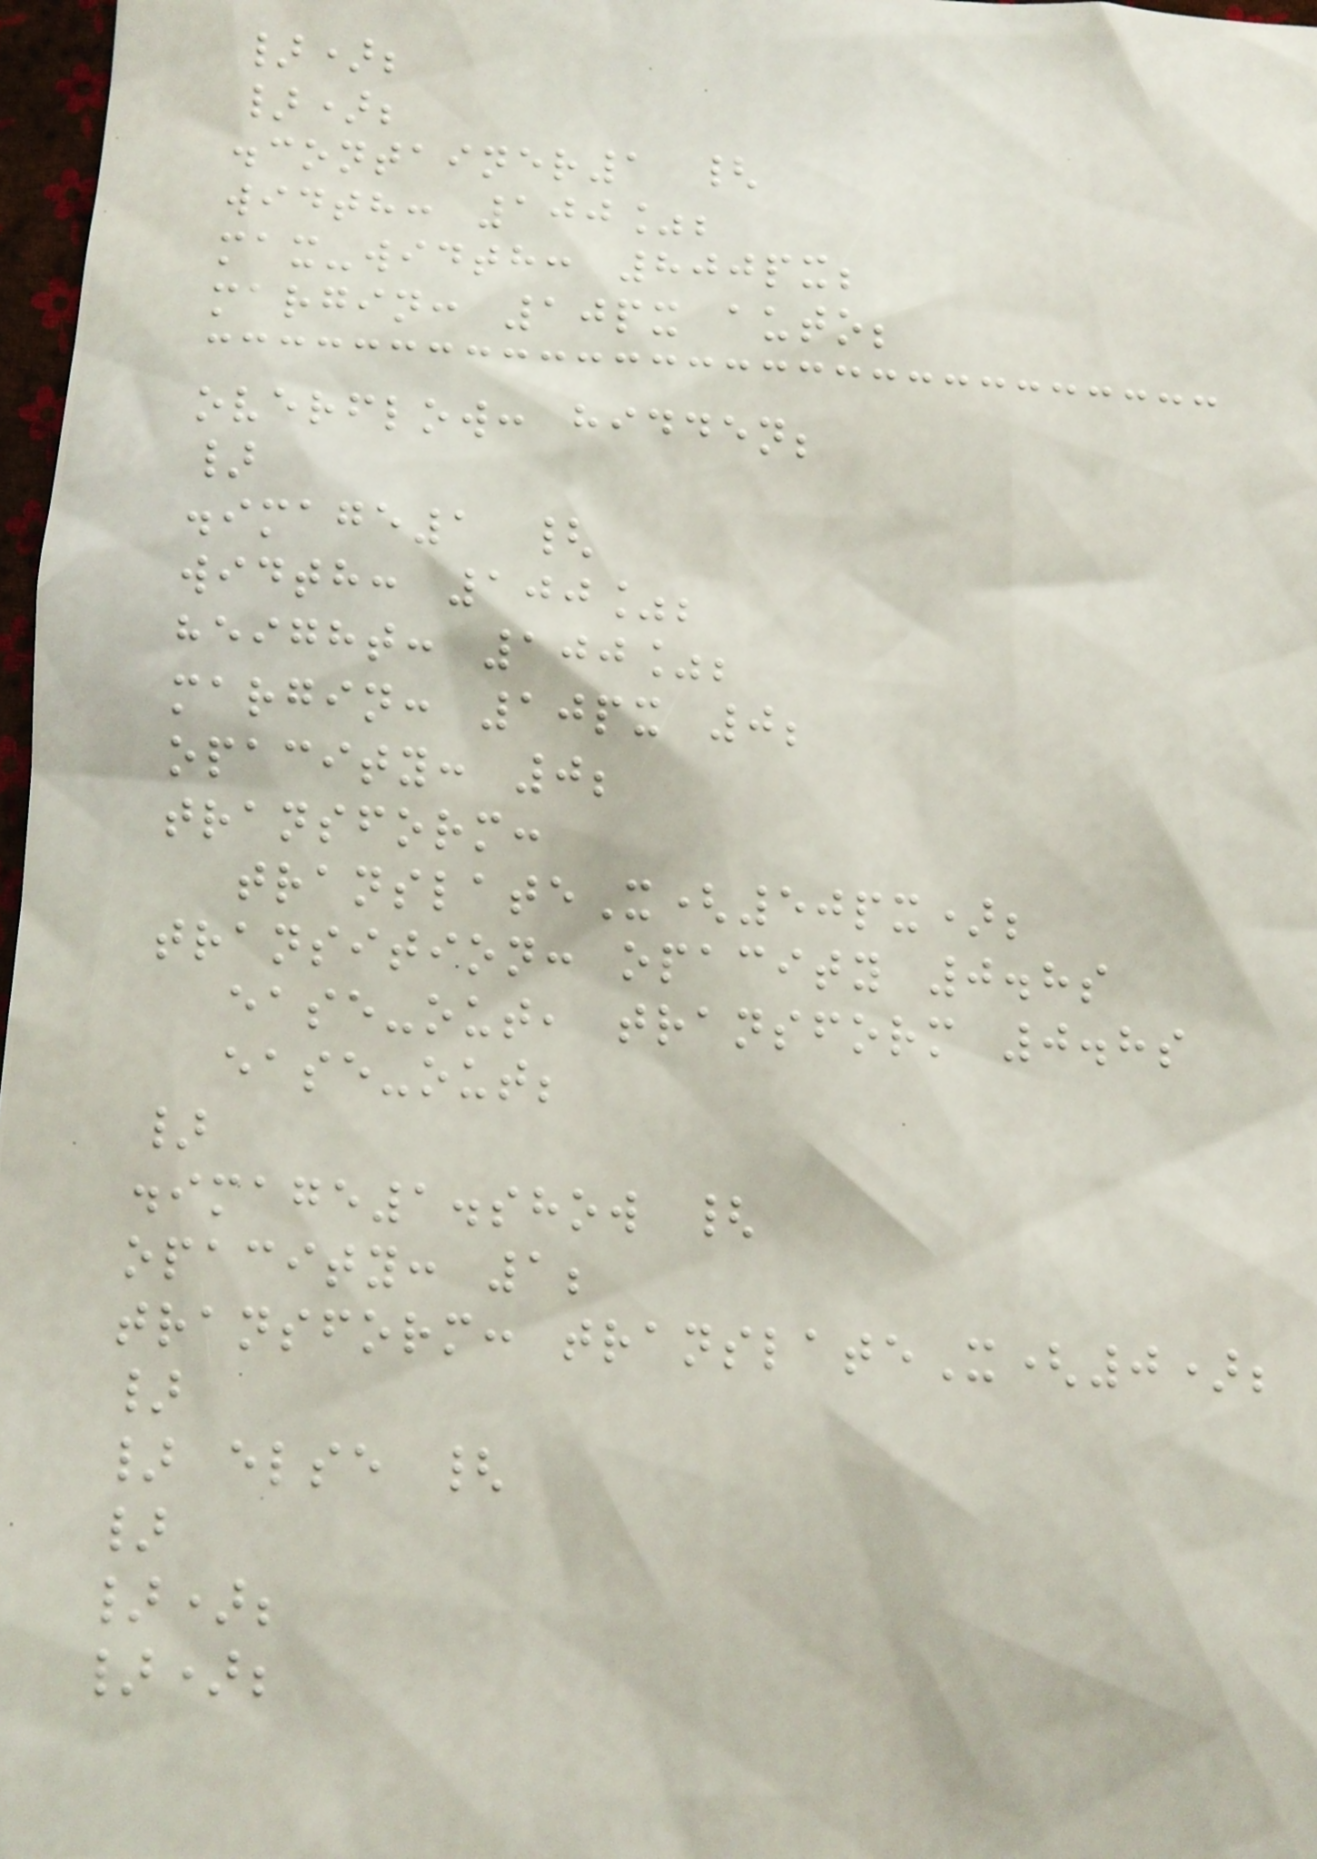});
});
.container1 {
width: 100%;
max-width: 800px;
margin: 10px auto;
overflow: hidden;
}
.image1 {
width: 100%;
height: 100%;
margin: 10px 0;
opacity: 0;
transform:
translateX(50px);
transition: opacity 0.8s
ease-out, transform 0.8s
ease-out;
}
.image1.show {
opacity: 1;
transform: translateX(0);
}
} else {
}
});
});
